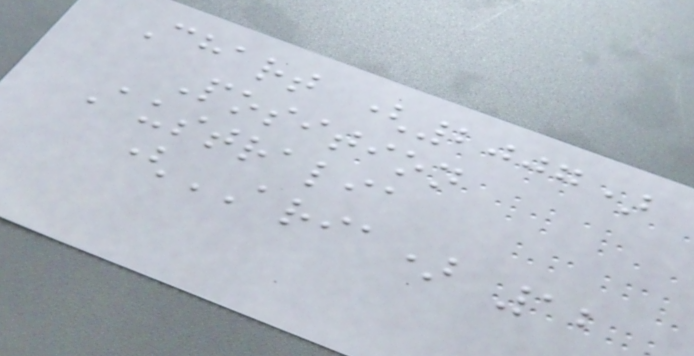Chart (2007)
Position
Australia
(ARIA) 12
